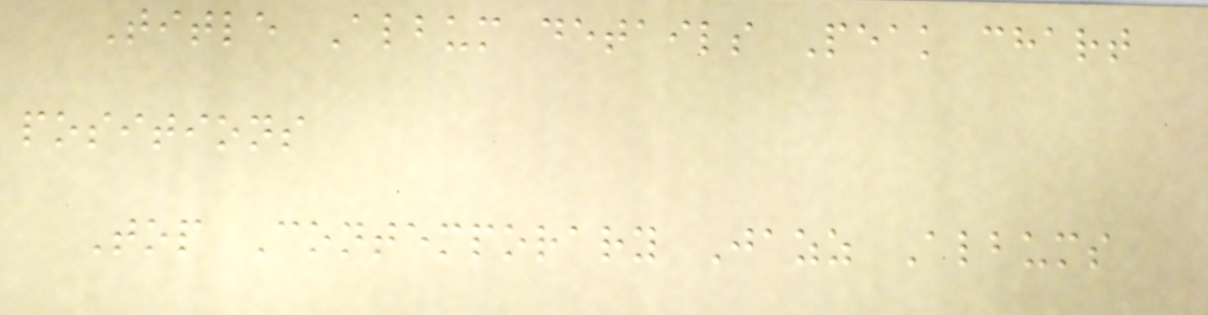Title Album details Peak chart
positions
Top Contemporary Jazz Albums
